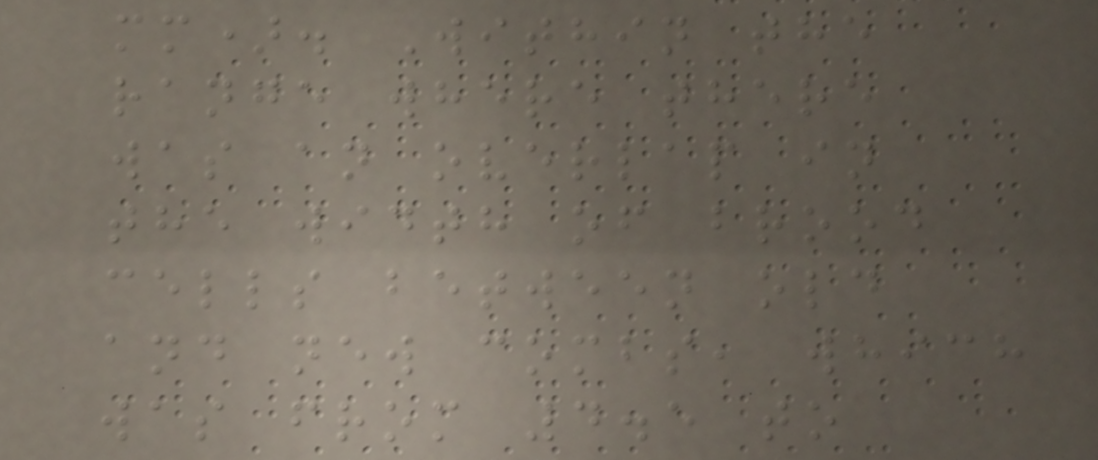mm). Within the
range where there
was an overlap in
the width of brood
cells between old
and new combs, which
was from 4.5 to
